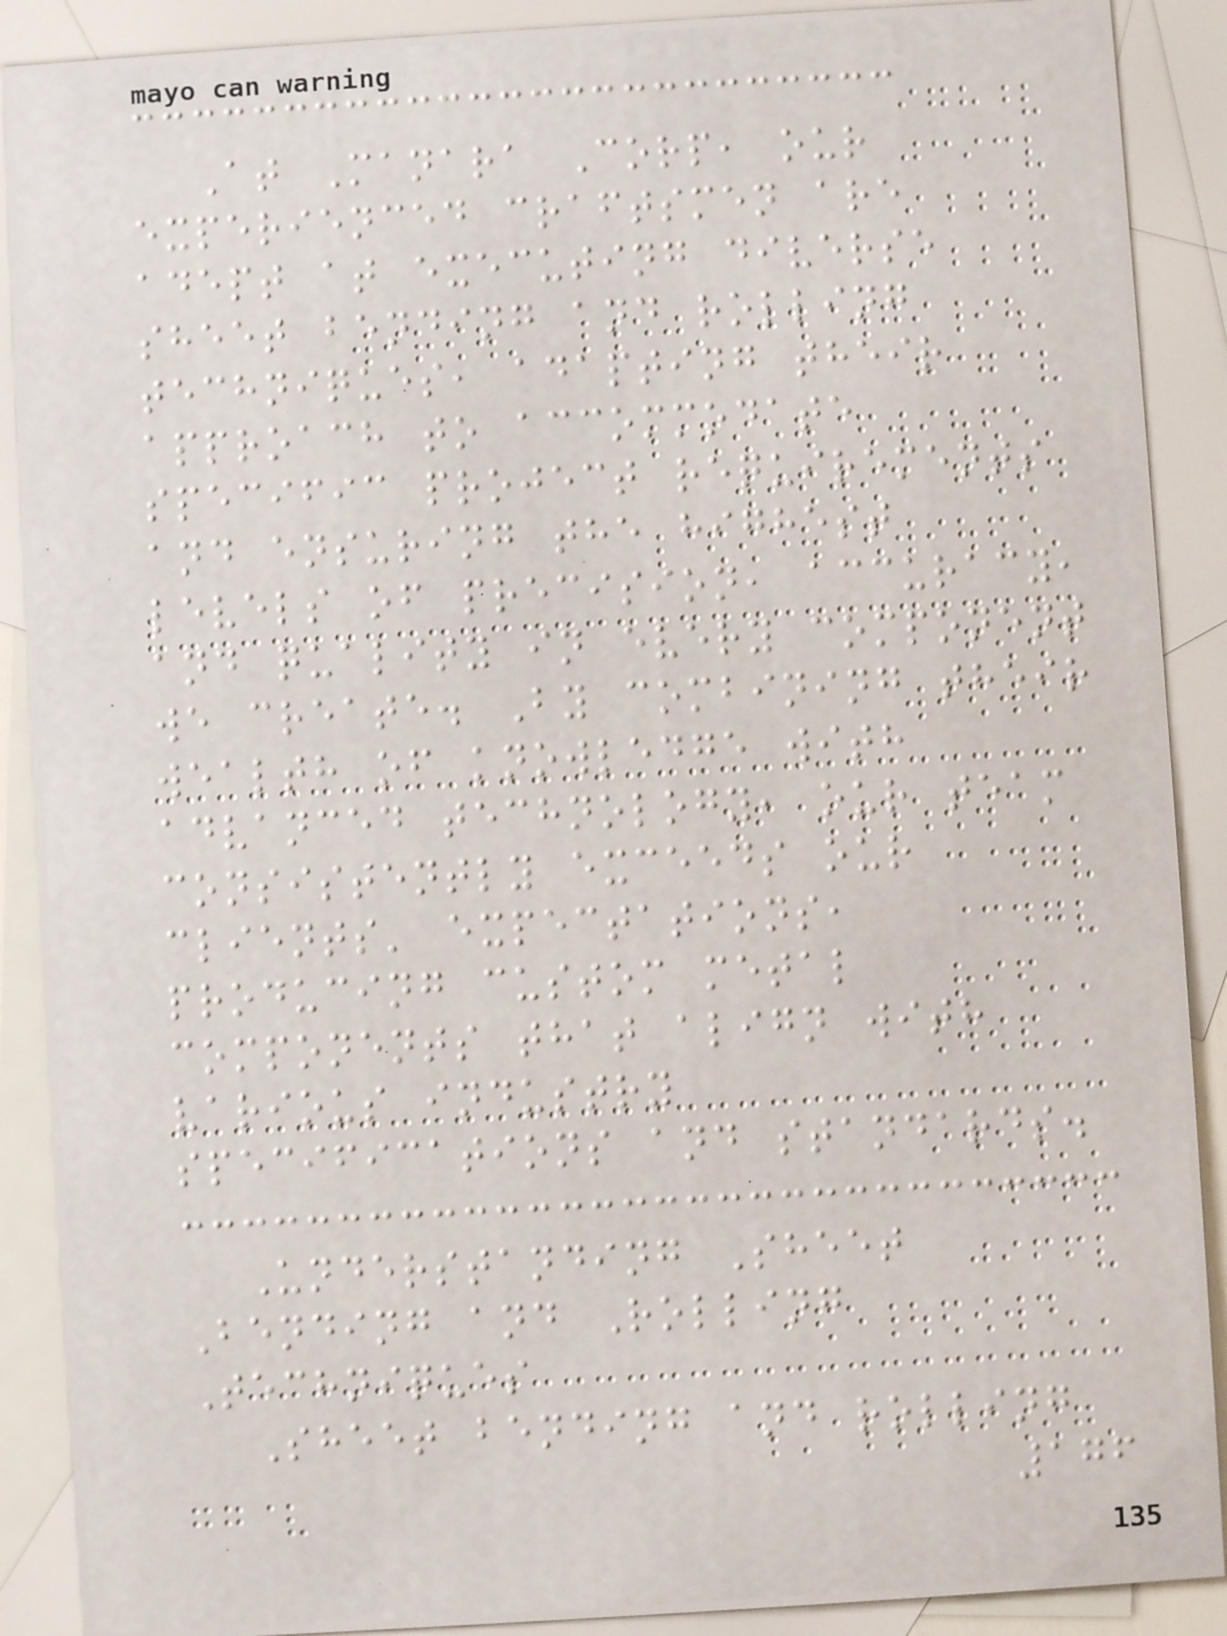At Manara Corp, our
experienced craftsmen are
adept at executing diverse
sheet bending and rolling
techniques, adapting their
approach to accommodate
specific project requirements
and ensuring the highest
levels of precision, accuracy,
and quality in every component
we create. By combining their
wealth of knowledge with
advanced technology, our team
consistently exceeds our
clients' expectations,
producing custom metal
components that align with
various industry
specifications and standards.
Understanding Sheet
Bending and Rolling
Techniques
Sheet bending and rolling
176
